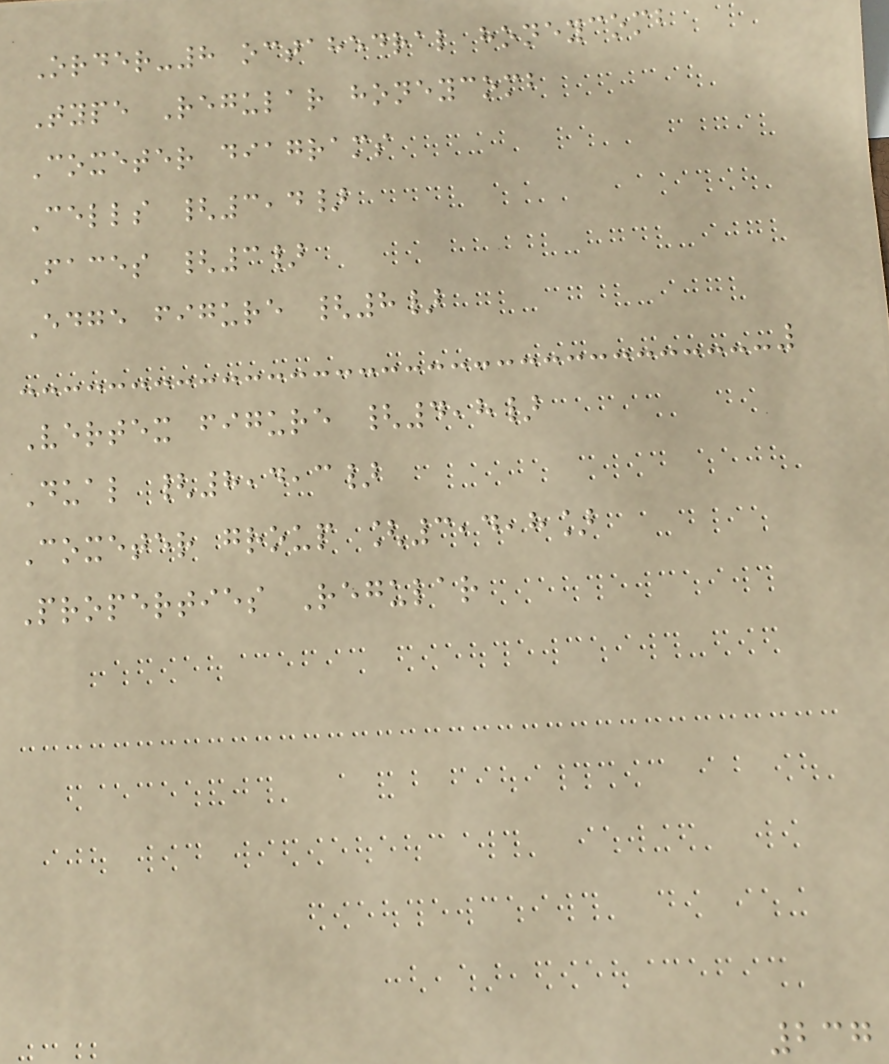Order-8 octahedral honeycomb
Type Regular honeycomb
Coxeter diagrams
Cells {3,4}
Faces {3}
Edge figure {8}
Vertex figure {4,8}
Dual {8,4,3}
Coxeter group [3,4,8]
Properties Regular
237
